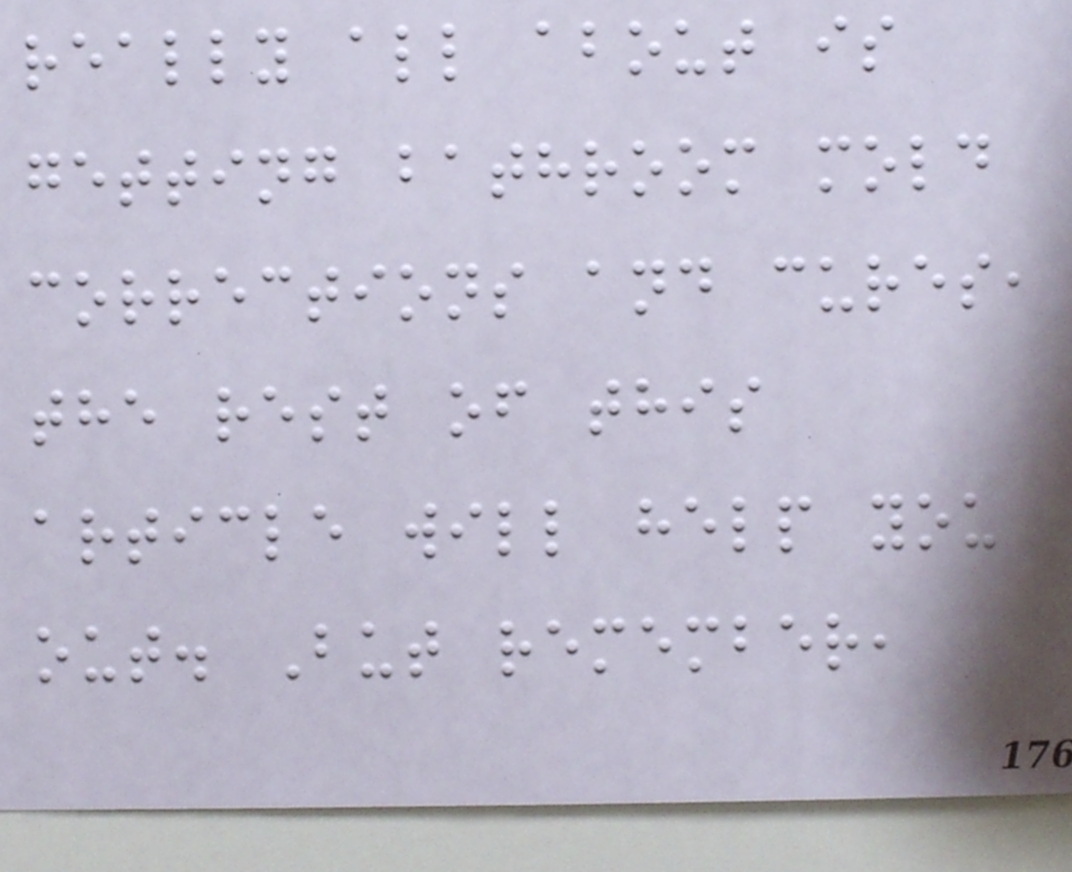really all about is
getting bathroom mold
corrections and cures,
the rest of this
article will help you
out. But remember,
